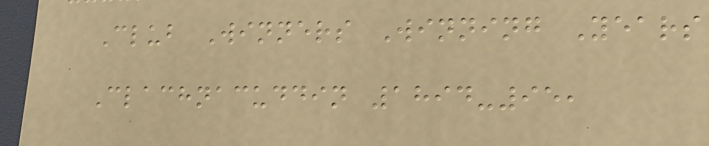Club Winners Winning Years
Clachnacuddin 1894-95,
